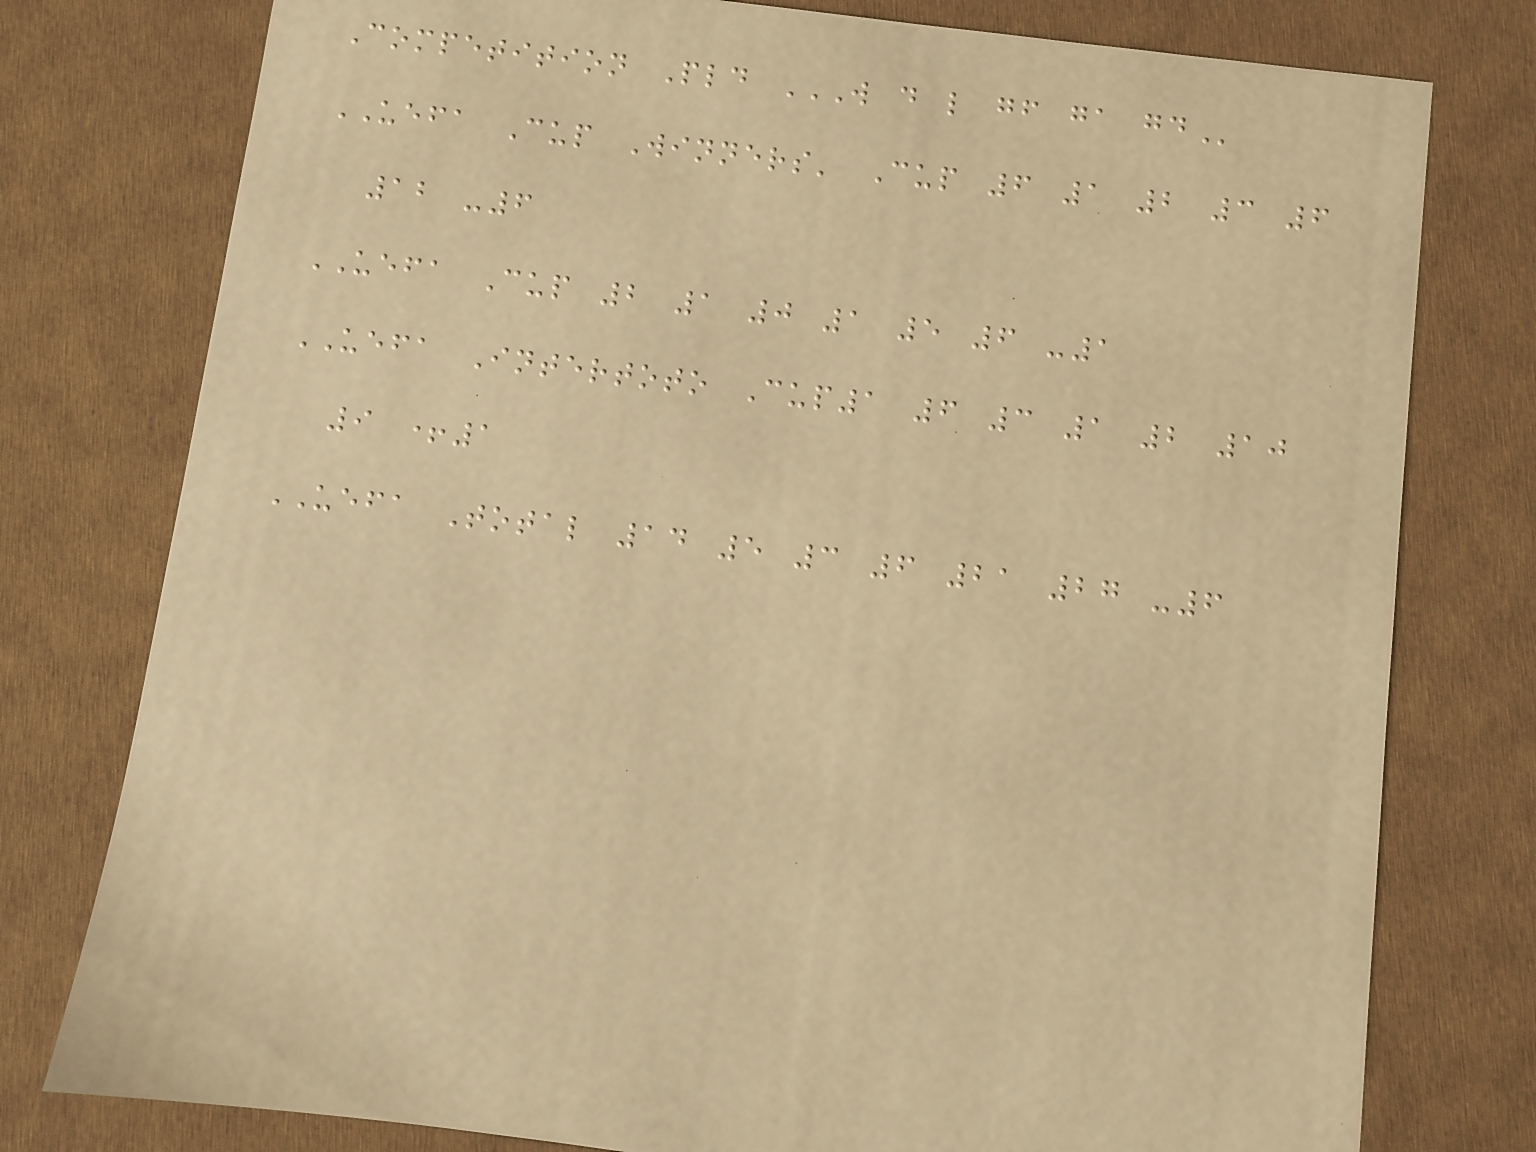Competition Pld W D L GF GA GD
UEFA Cup Winners' Cup 6 1 2 3 6
12 -6
UEFA Cup 2 1 0 1 5 6 -1
UEFA Intertoto Cup1 6 3 1 2 10
9 +1
UEFA Total 14 5 3 6 21 27 -6
